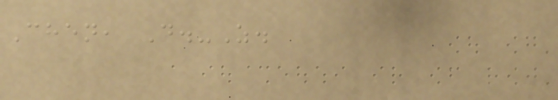Chen, D.-Z.
